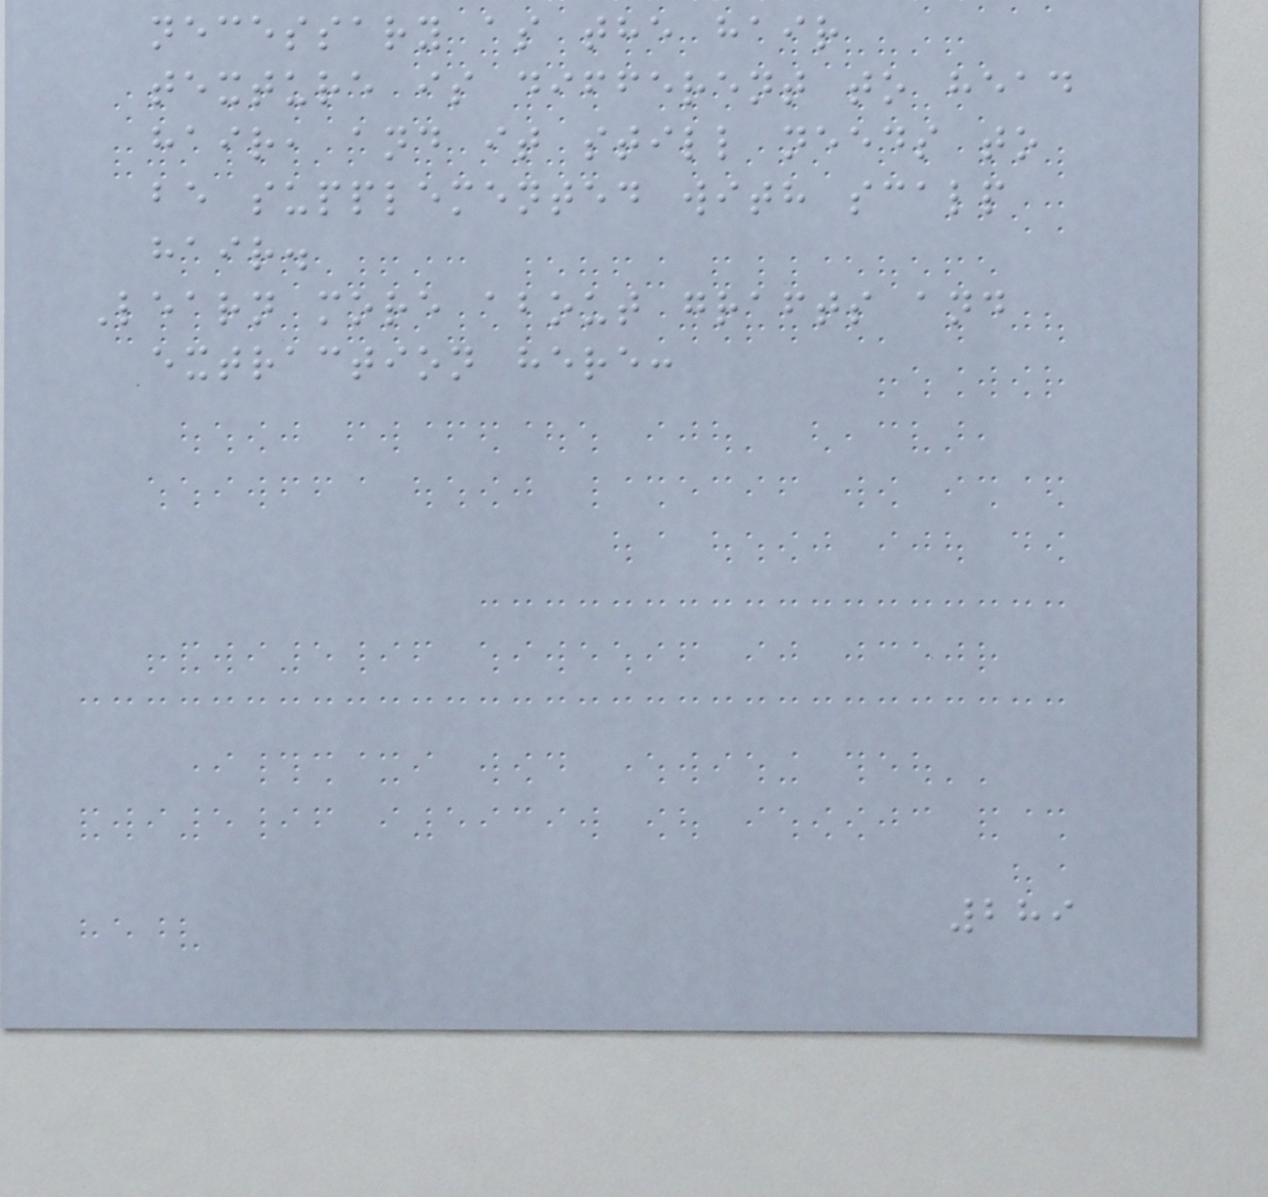necessary as the hair
texture is different to head
hair, and it still needs to
be supplemented with scalp
hair.
Learn more about grafts and
extraction here:
289
